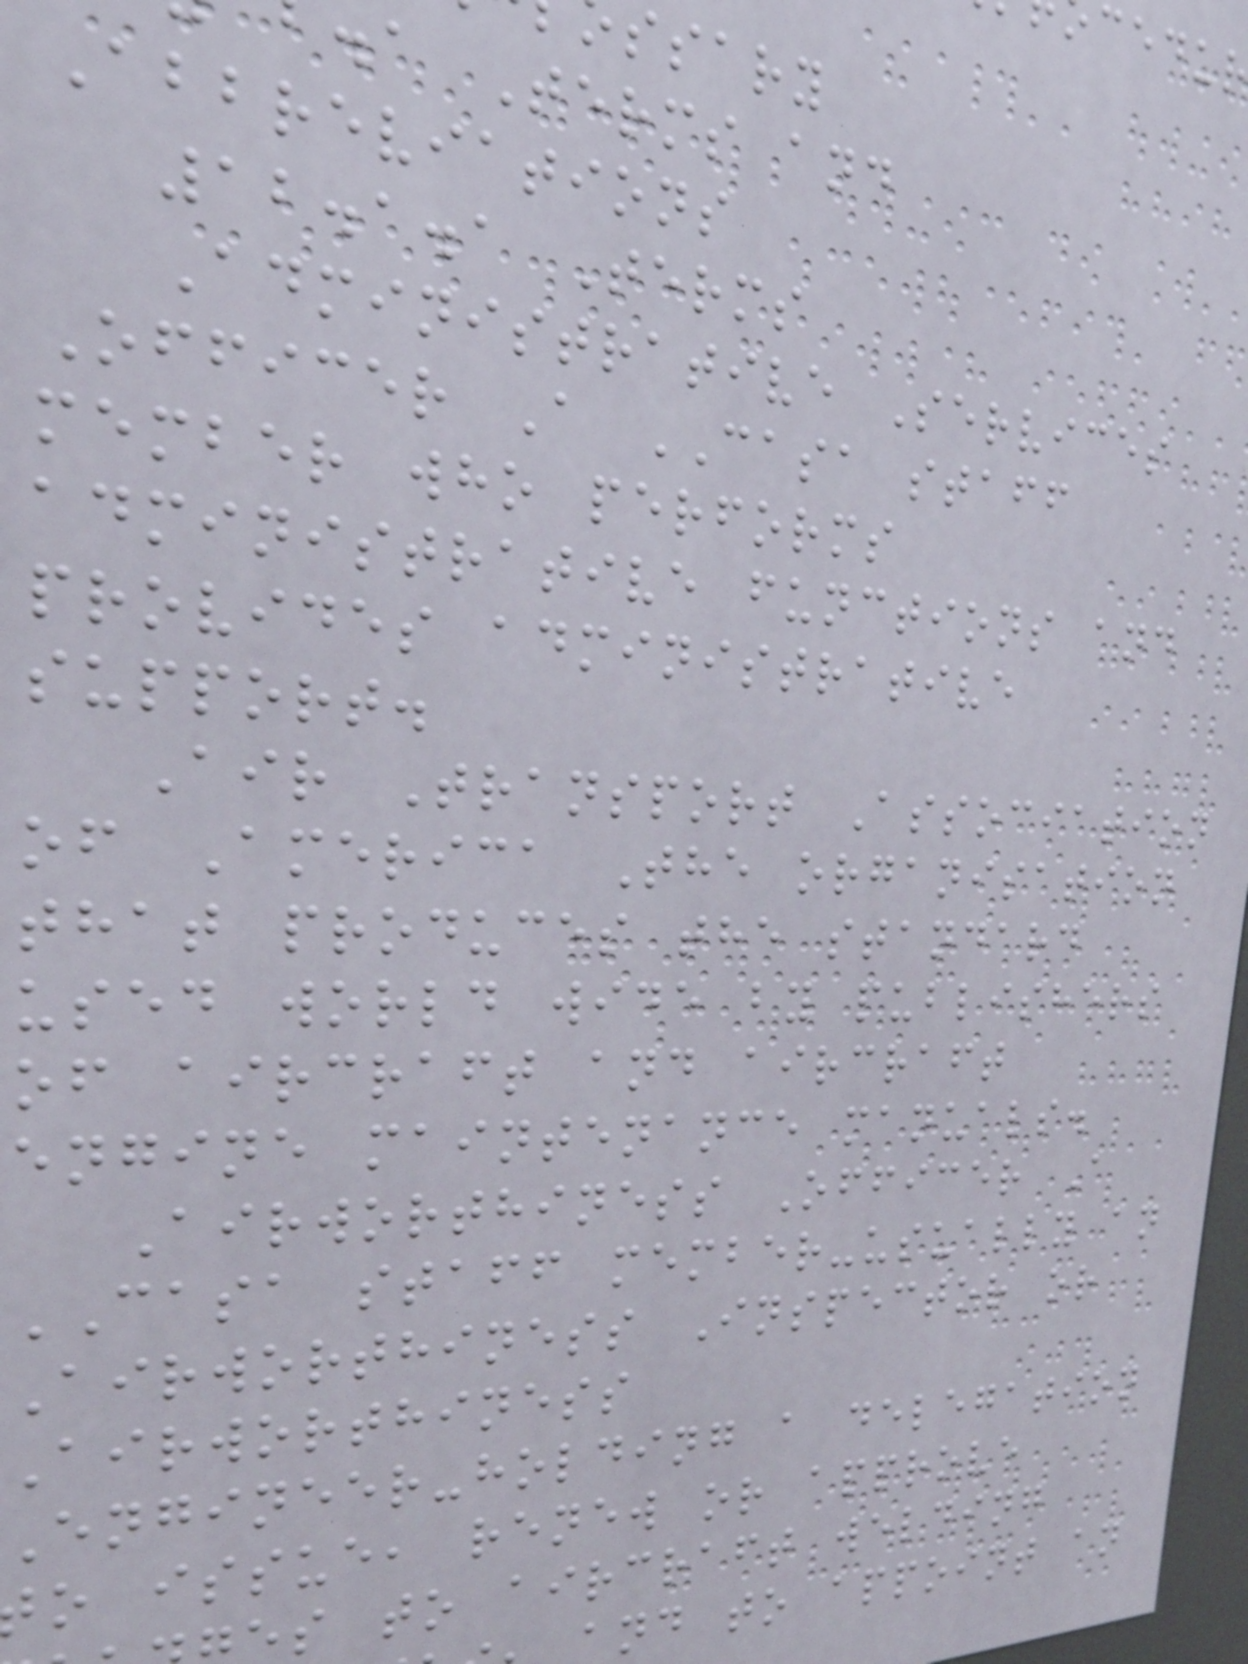ssary
.a Terms and
Abbreviations
12.1.1 Terms
Administrative Services
Officer A CASA staff
member who performs
administrative functions and
provides administrative
support.
Air Transport Association
of America The organisation
that produces the standard
used world wide by publishers
of aircraft and aircraft
engine maintenance manuals.
Airworthiness Officer A
CASA staff member-usually an
Airworthiness Inspector or
Airworthiness
Engineer-holding a delegation
o issue, renew or approve
s to aircraft welding
and to appoint an
